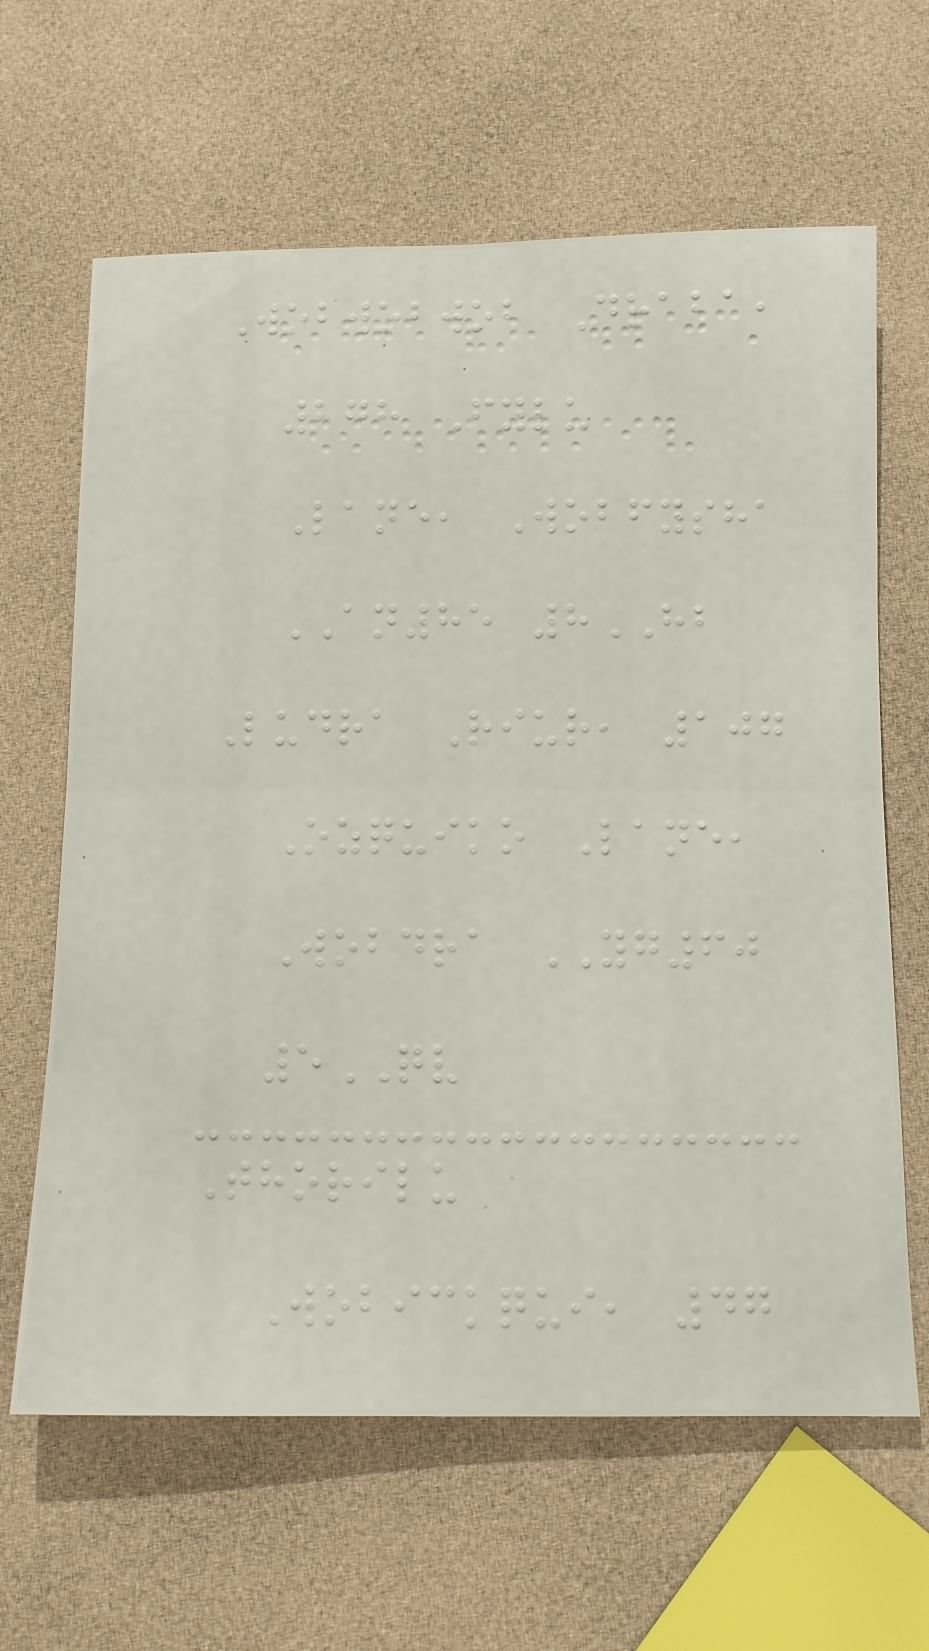Wobwobwob Draba,
278 Fylu
Lane, Wobfysha
AN85 8HB
Ludra Riur, 107
Ozquiko Lane,
Wobdra YG60
5QV
Thorilu
Wobickqui, 47
